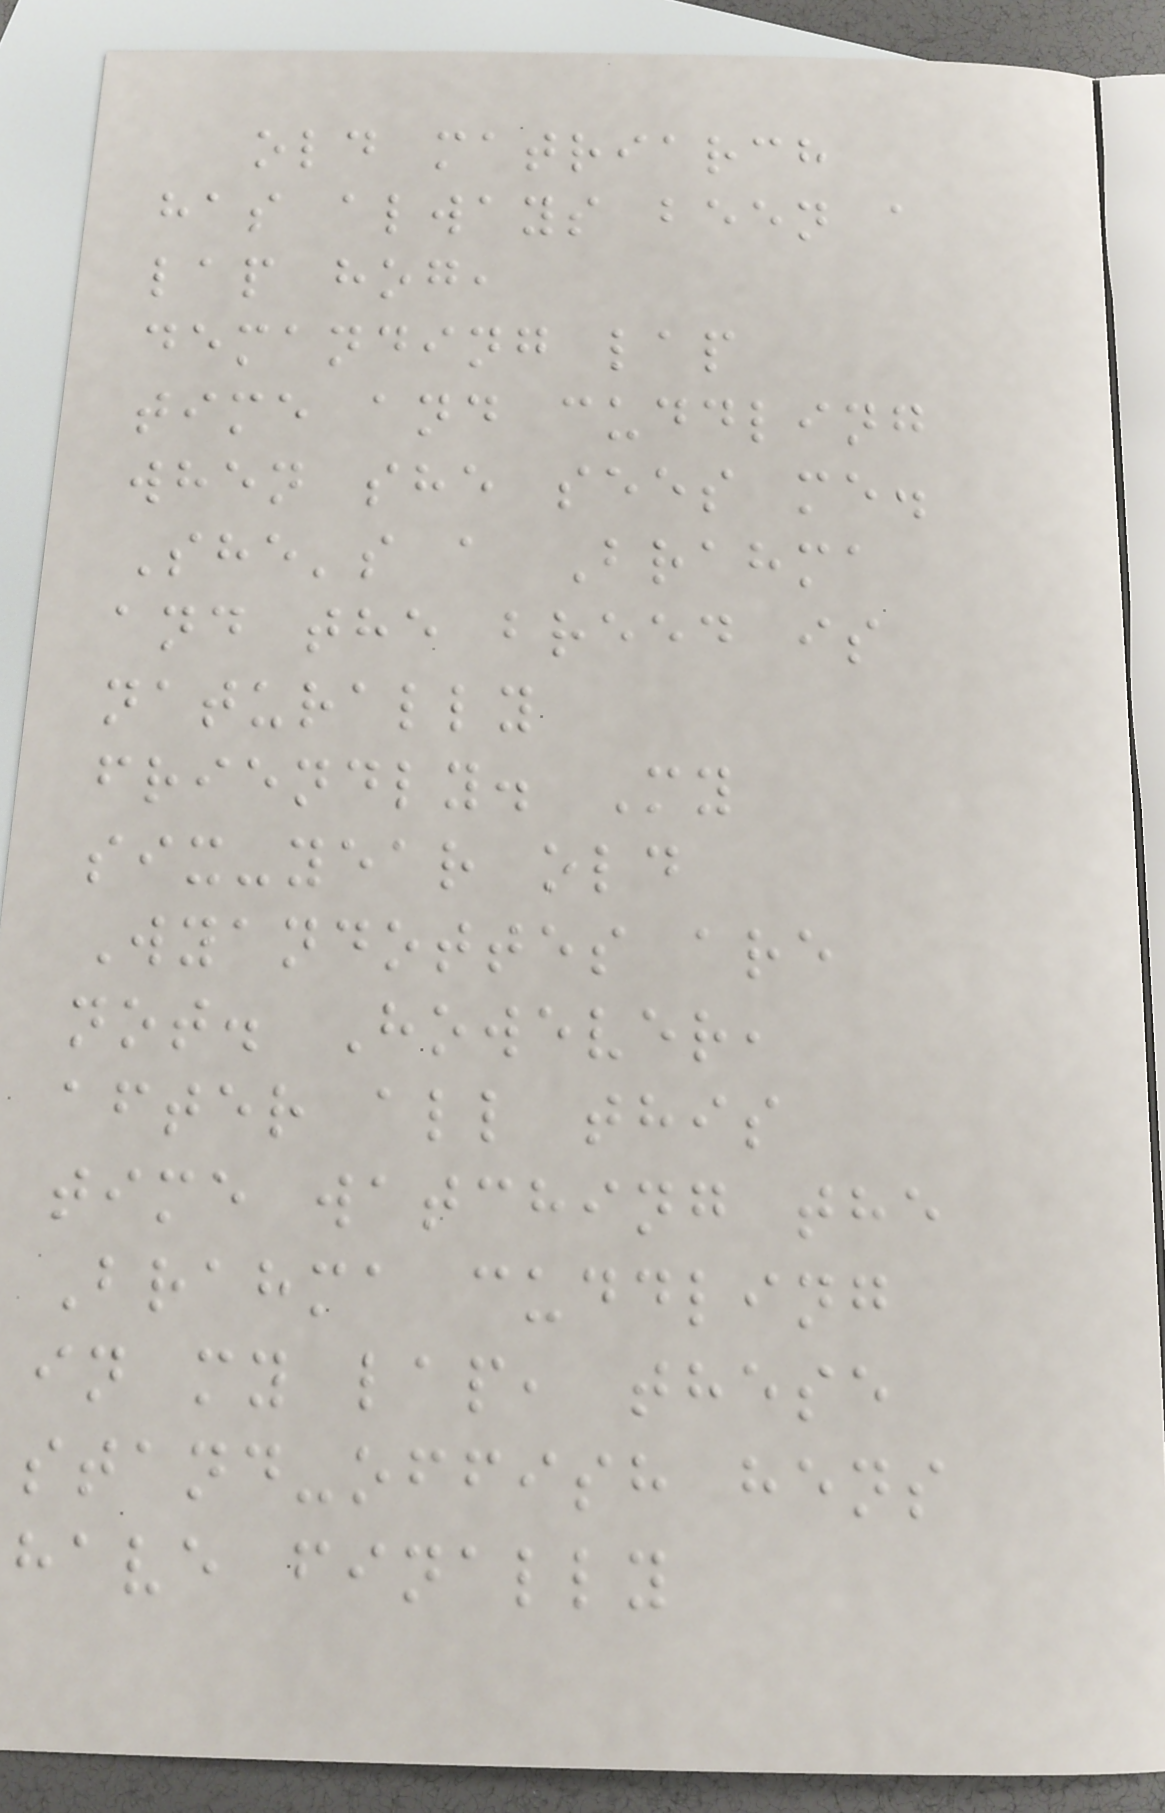old matriarch
has always been a
lap hog,
demanding lap
time and cuddling
when she sees me.
She's a Brahma
and the breed is
naturally
friendly. My
six-year old
Wyandottes are
not. However,
after all this
time watching the
Brahma cuddling
in my lap, these
stand-offish hens
have finally
